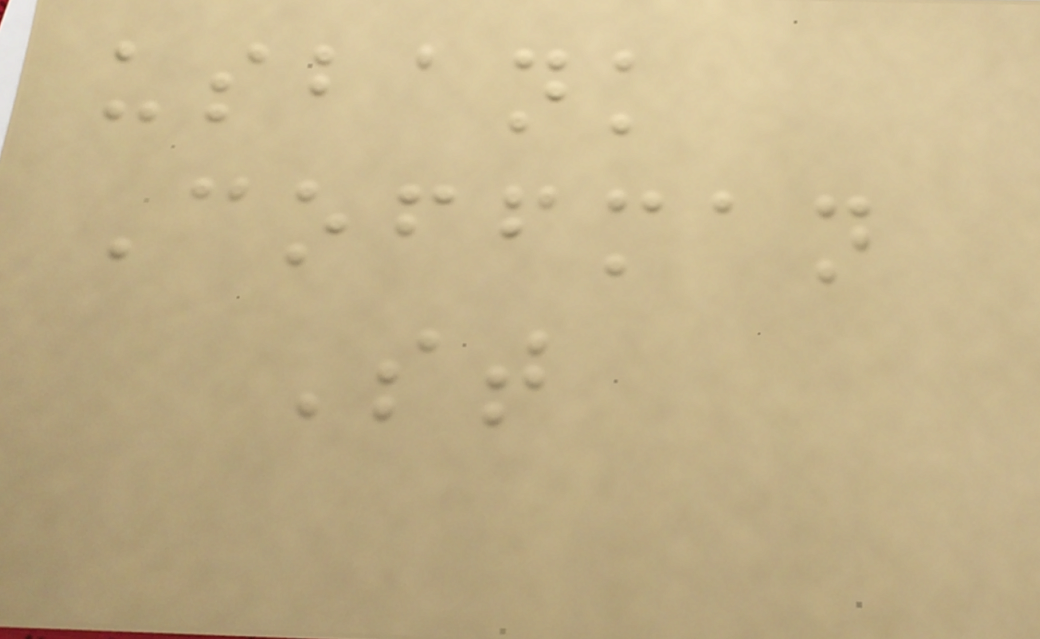usbank
Coffman
St
